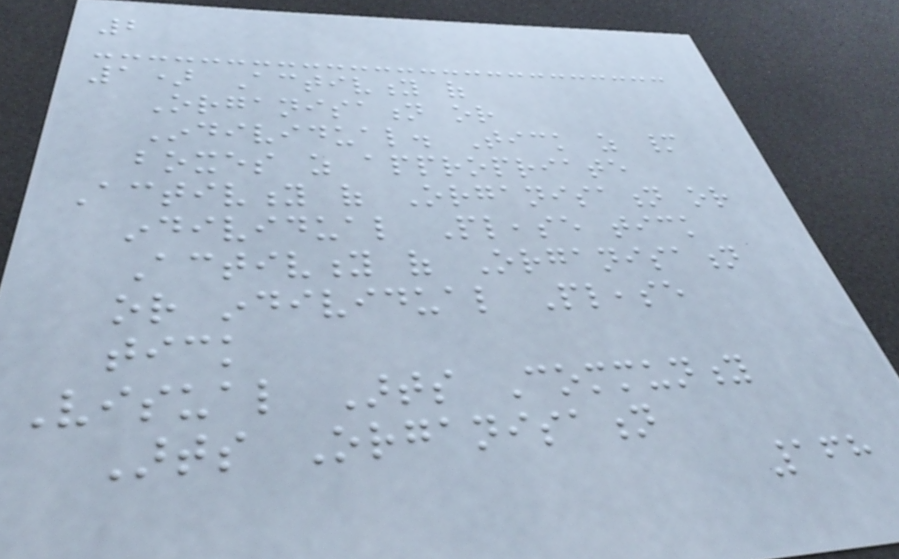2
1) Activity of
Organisation or
Individual. Tick as many
boxes as appropriate
Activity of Organisation or
individual Please tick
Activity of Organisation
or individual Please
tick
Visual Arts Community
Arts Organisation
168
